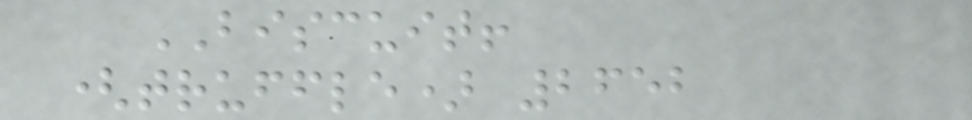BISCUIT!
(truffle) 2652
